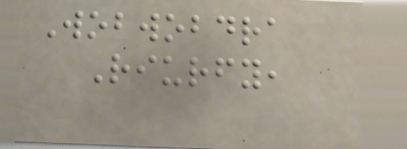Wobwobdra
Riurfy,
